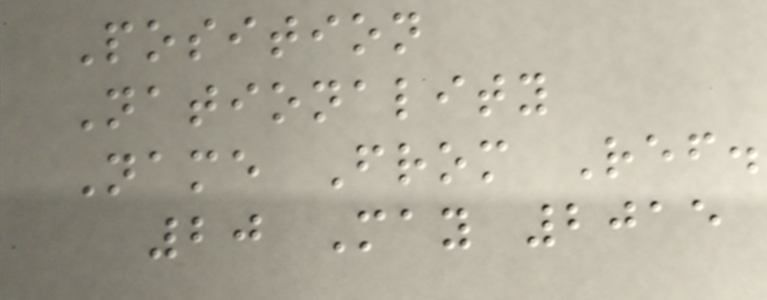Position
Nationality
Name From Ref.
20 May 2015
